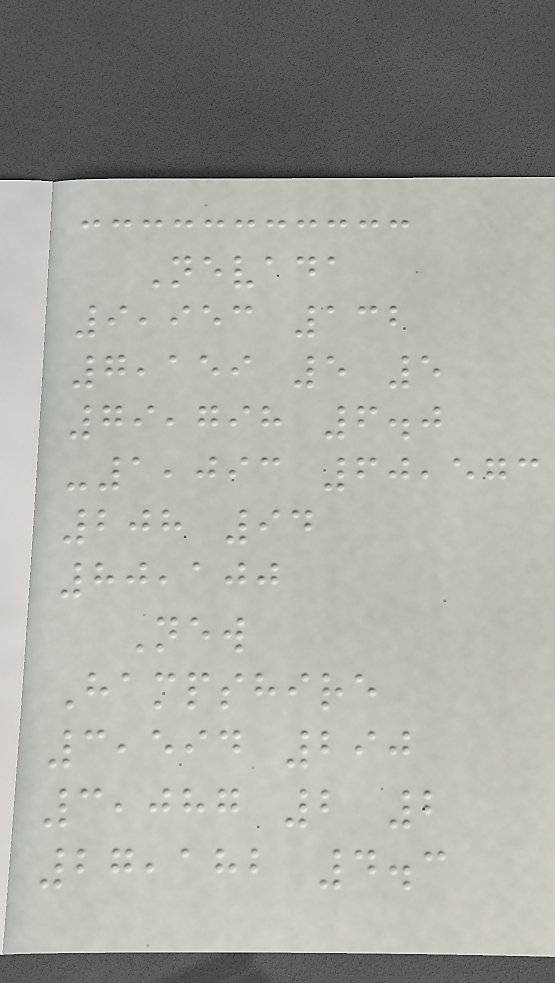Nevada
9,953 132
7,159 5 5
79,798 6.0
-1,093 60,573
208 94
80,100
New
Hampshire
3,594 290
3,087 2 2
27,182 4.3
